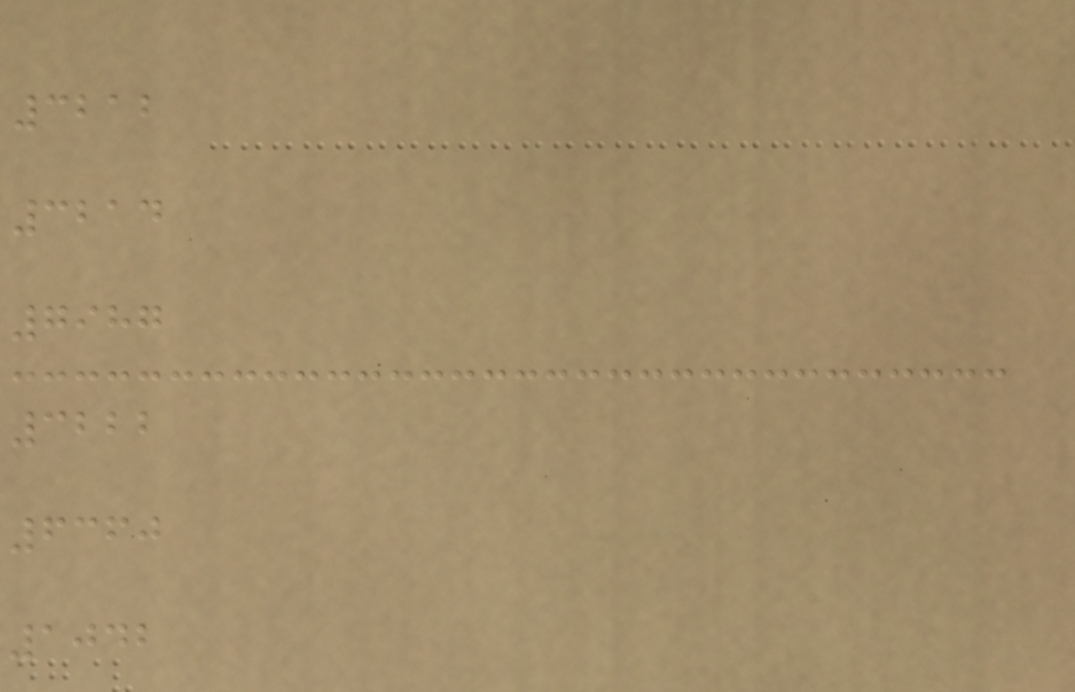3212
3214
7987
3222
6360
1042
